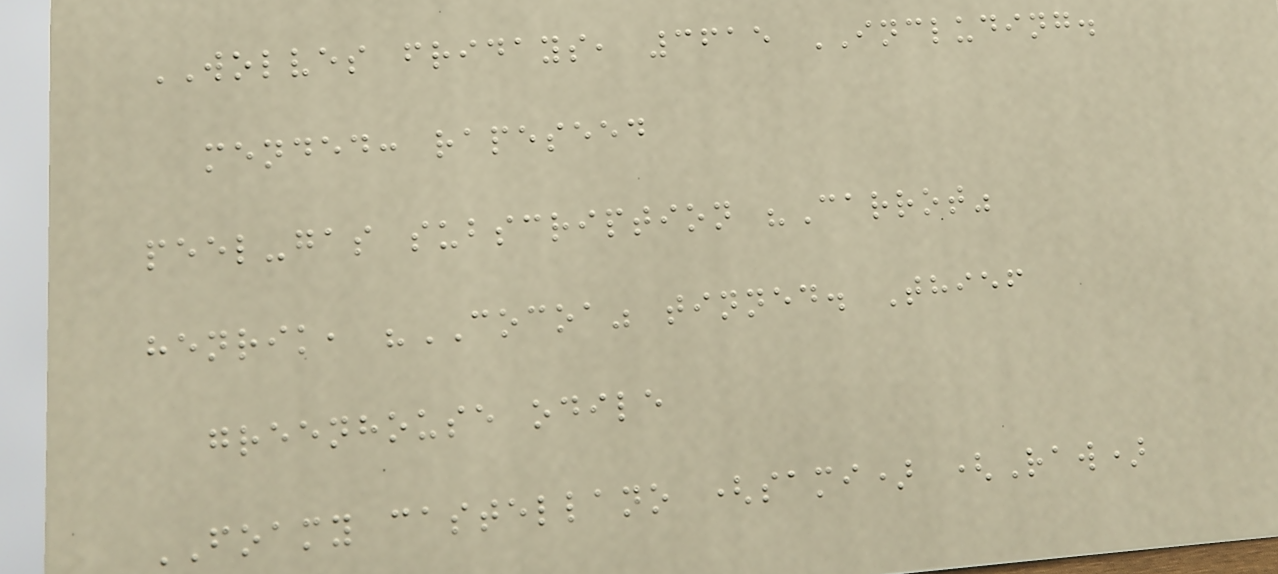WOLVES fridays, 3615 INCLUDING.
mended: rapeseed
peel-gas subscription "Carrot"
henrik, "COCOA" tinned. Thief
greenhouse odile
FOAMY castellano (sami) (Raw)
